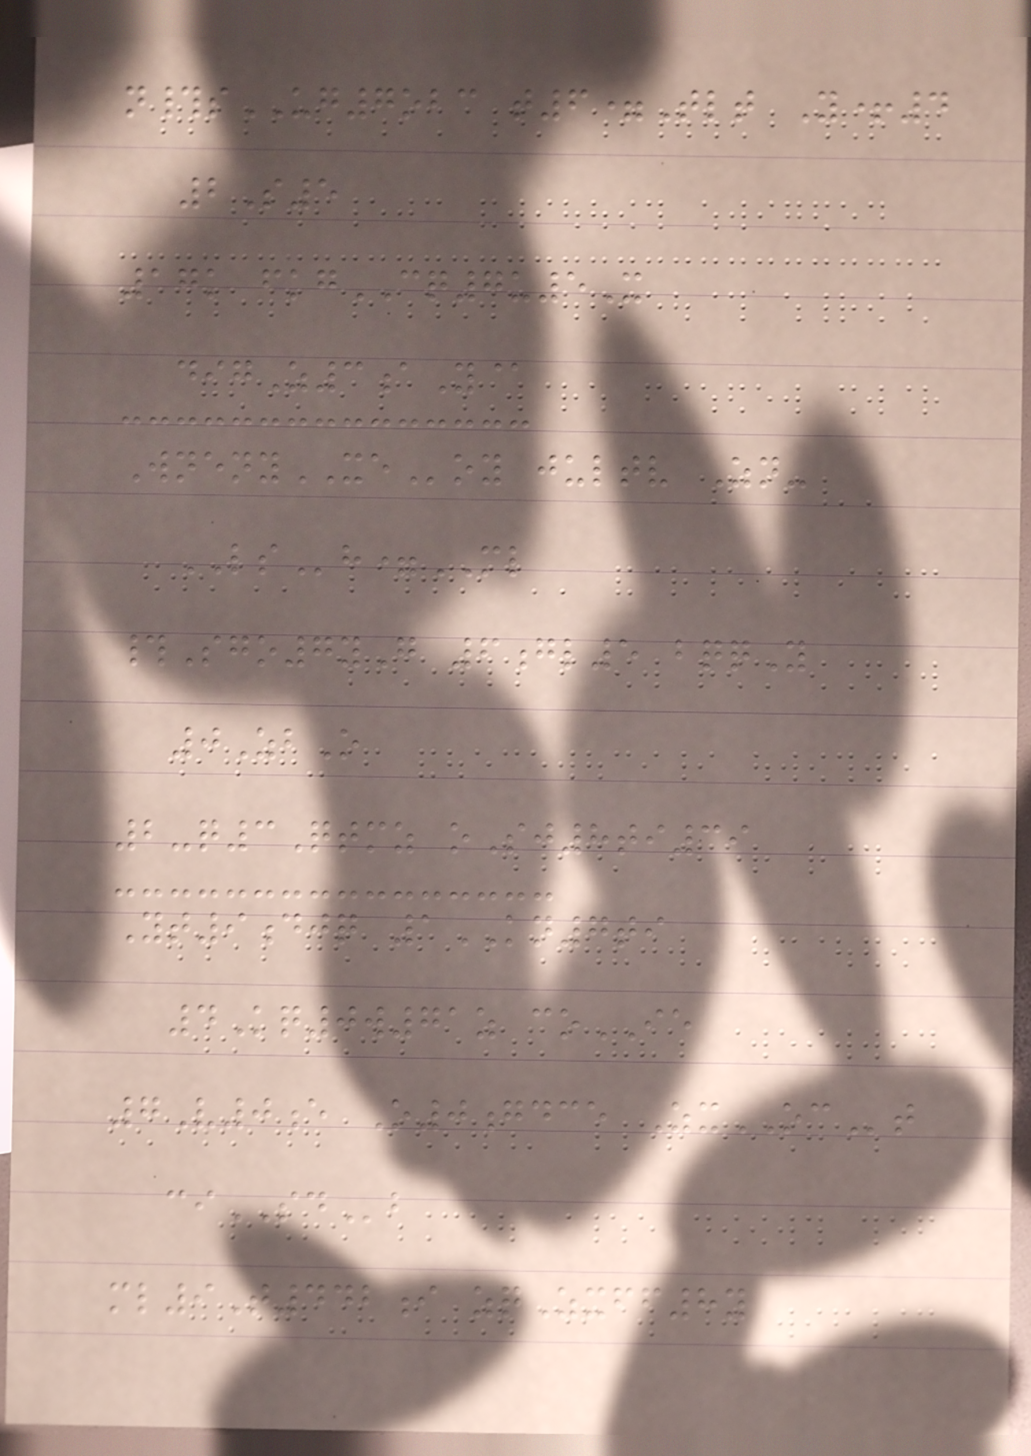n#sUG7obc t6=Tlt Y+4
2S5
17k fkgCQ7u5X
digZ3aY@
WnenyXEoy jultv Zn-
LSh=ML
#Sgo7yG 6gl5 bqqY
0ZbO
2-q3Qtmz oSj8ti39
Yt9djq 1KN7ti
4Kq0w71z coIE
7V0e O0gdce ZxOCt
ciSDb
ml9T442i zqZxff8y
